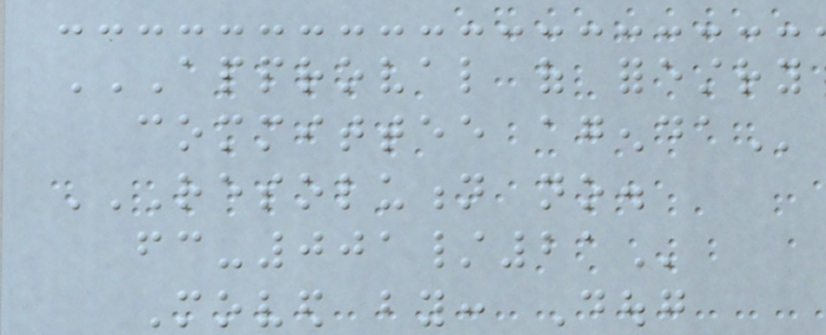APPROVAL OF FORESTRY
COMMITTEE AGENDA
RESOLUTION NO.
FC-001/21
Moved by: Doug
